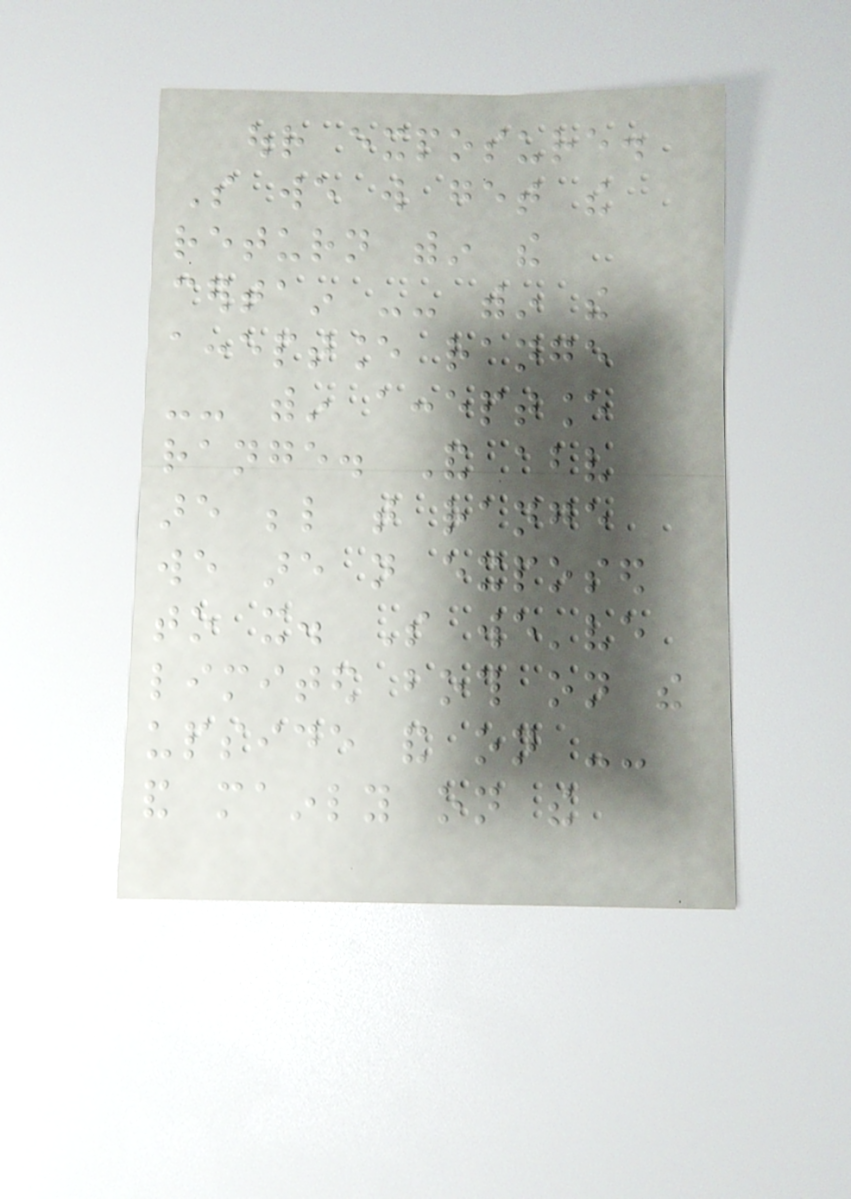our exposure.
So we will get the
return within the
certain -- within the
acceptance range
-- within acceptance
range. And above
are below that range
we are not exposed
to it. So we've
limited both on the
upside and on --
and mainly on the
